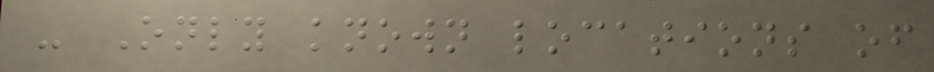- Only known locations of
